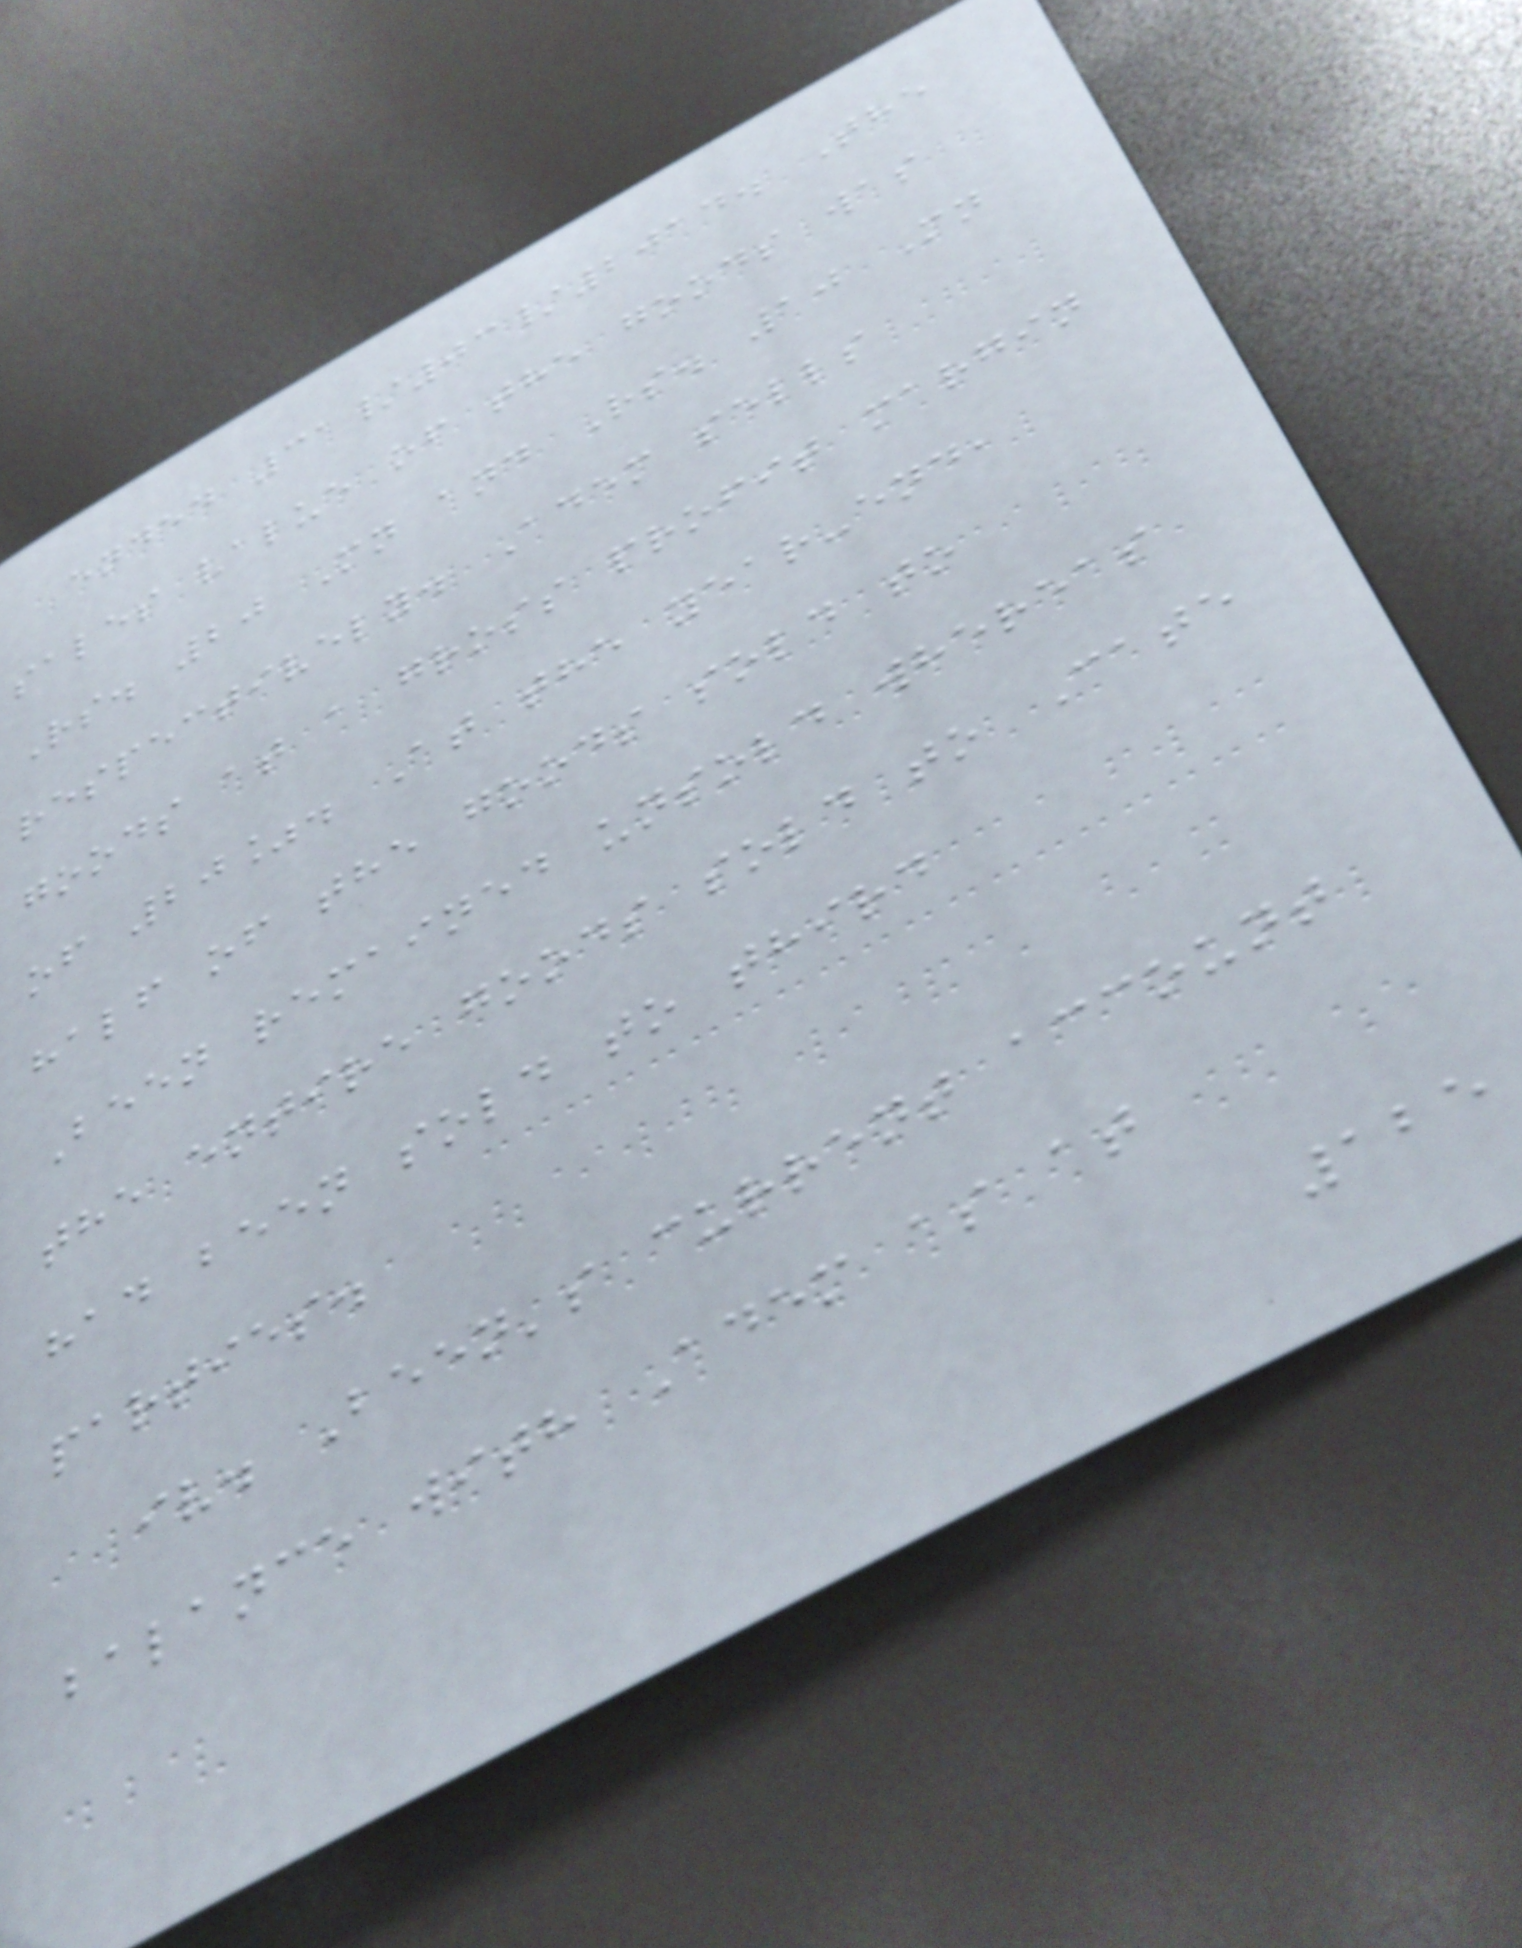ended 31/03/2014. The
sales value of the goods was
Rs. 20 Mn and Rs. 10 Mn
respectively. Adem sells
goods at a gross profit margin
of 20%. At the year-end,
half of the goods sold to
Been remained unsold whereas
the entire goods sold to Cate
had been sold to third
parties.
iv. Been's current account
balance with Adem as at
125
